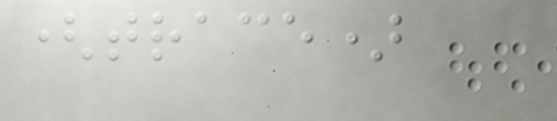(trace)
